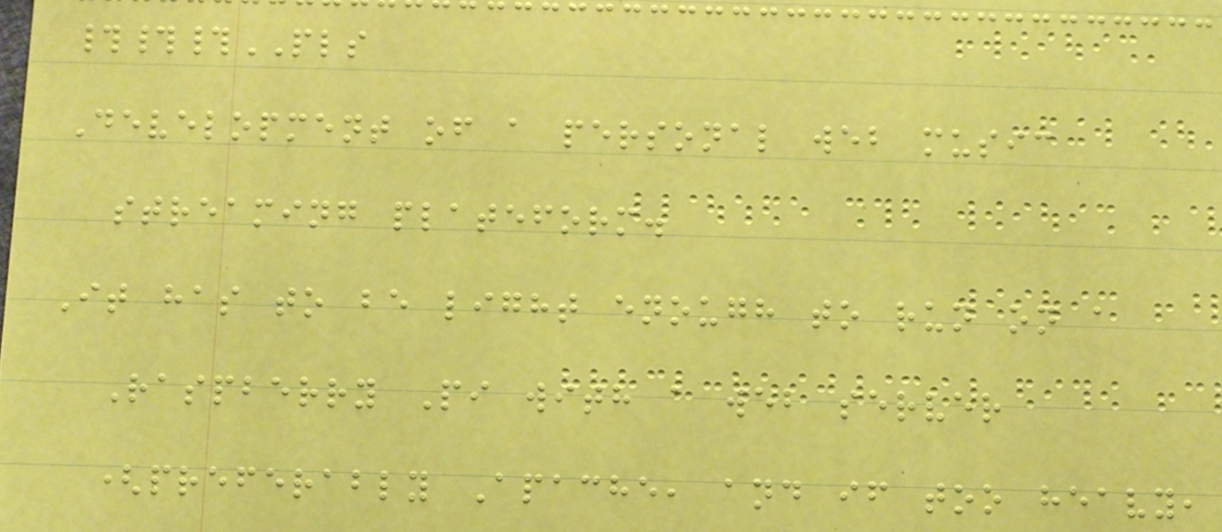###PLS
Development of a personal web music
streaming plateform.
It has to be light enough to run on a
Raspberry Pi with a web server
(preferably Apache, and if too heavy,
